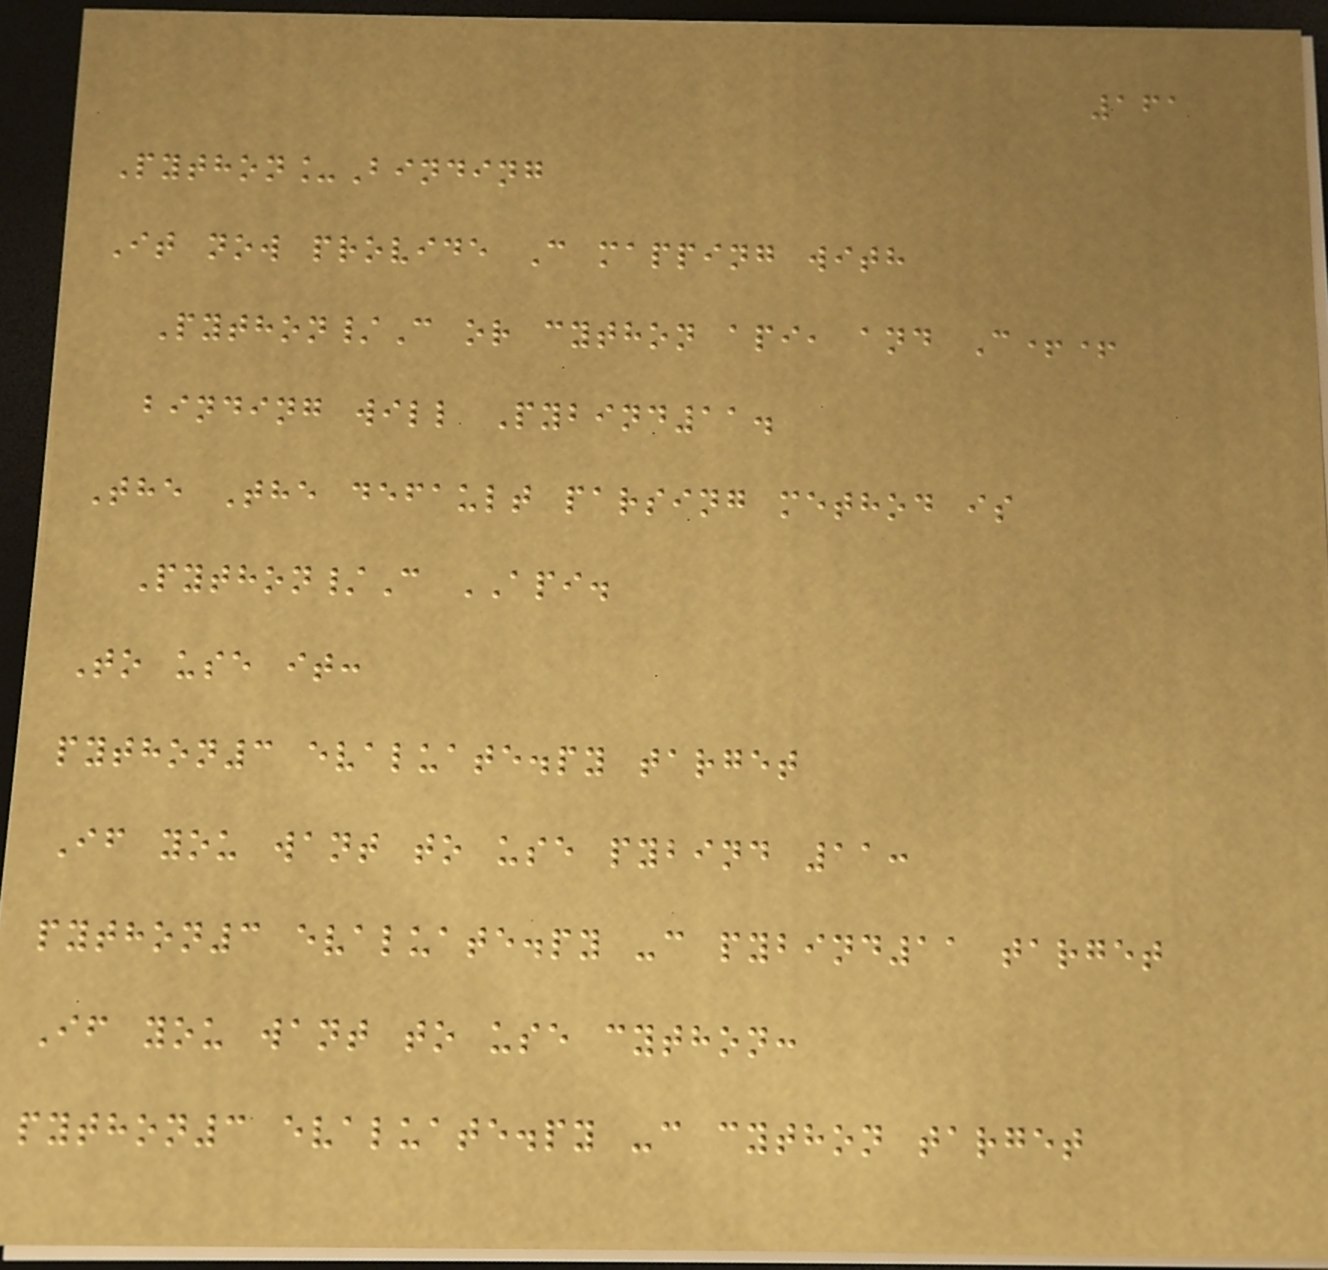161
Python_Binding
It now provide C mapping with
Python/C or cython api, and C++
binding will Pybind11.
The The default parsing method is
Python/C API.
To use it:
python3 evaluate.py target
If you want to use pybind 11:
python3 evaluate.py -c pybind11 target
If you want to use cython:
python3 evaluate.py -c cython target
